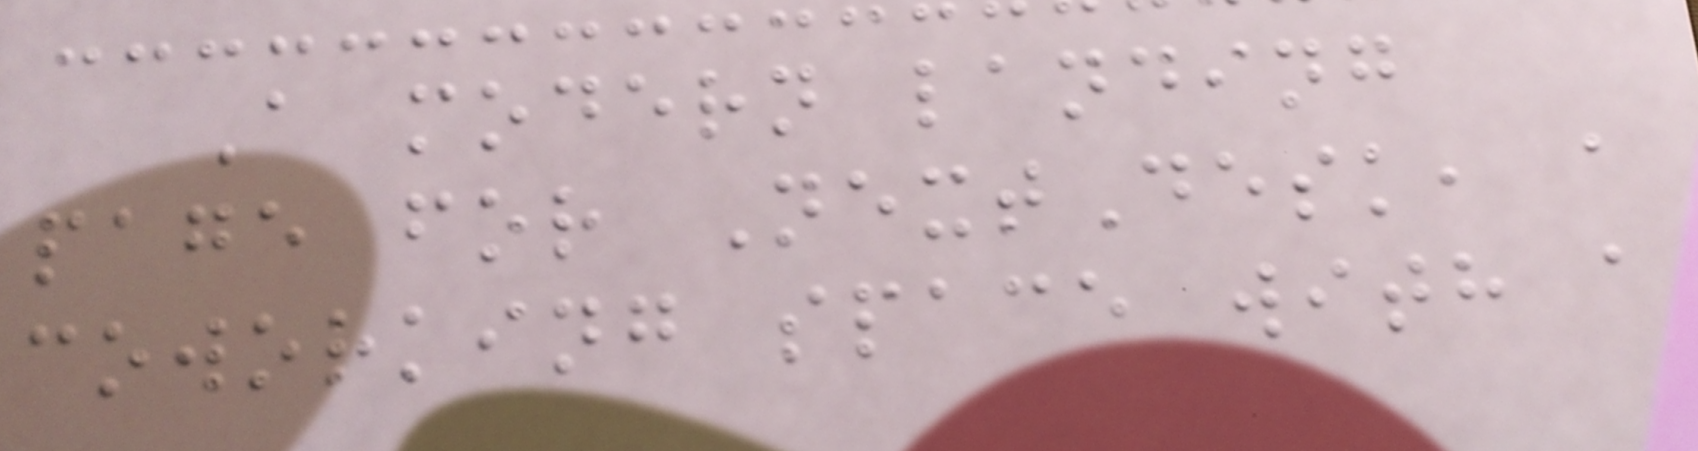A modern landing
page for NextDesk, a
coworking space with a
